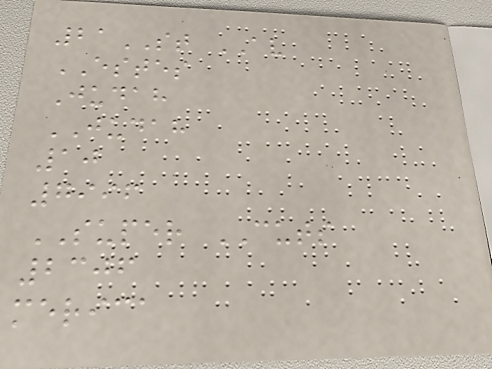21ST AV
ESTES
Judah
JUDAH
10
7996
SUPER CUTS
2306
merica
